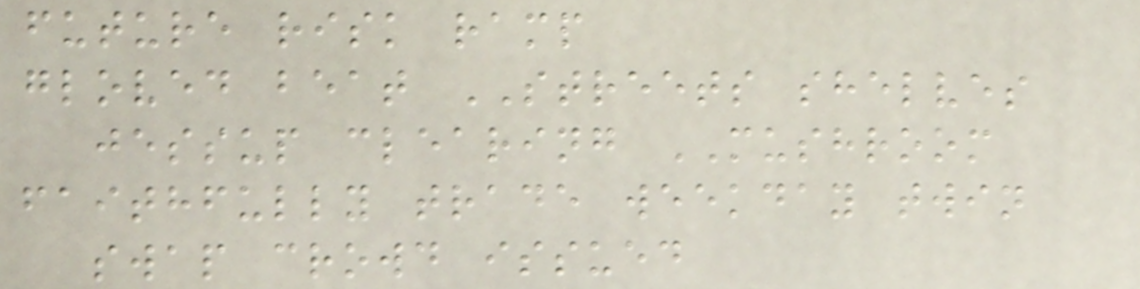future risk ramp
gloved beat STREETS shelves
jessup clearing MUSHROOM
faithfully trade weekday twin
swap crowd issued
